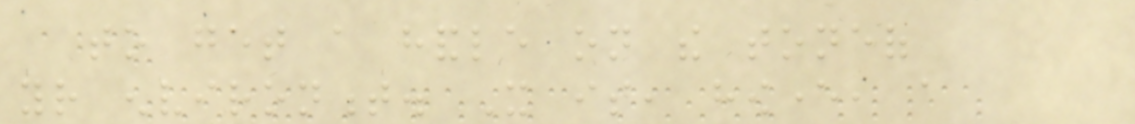to get a handle on the toneof
your environment. It is, however, a
